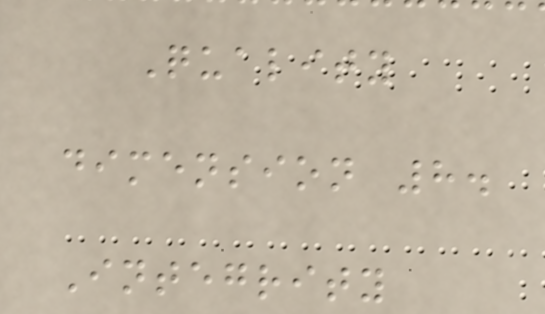Quality
dimension 8.
Integrity
